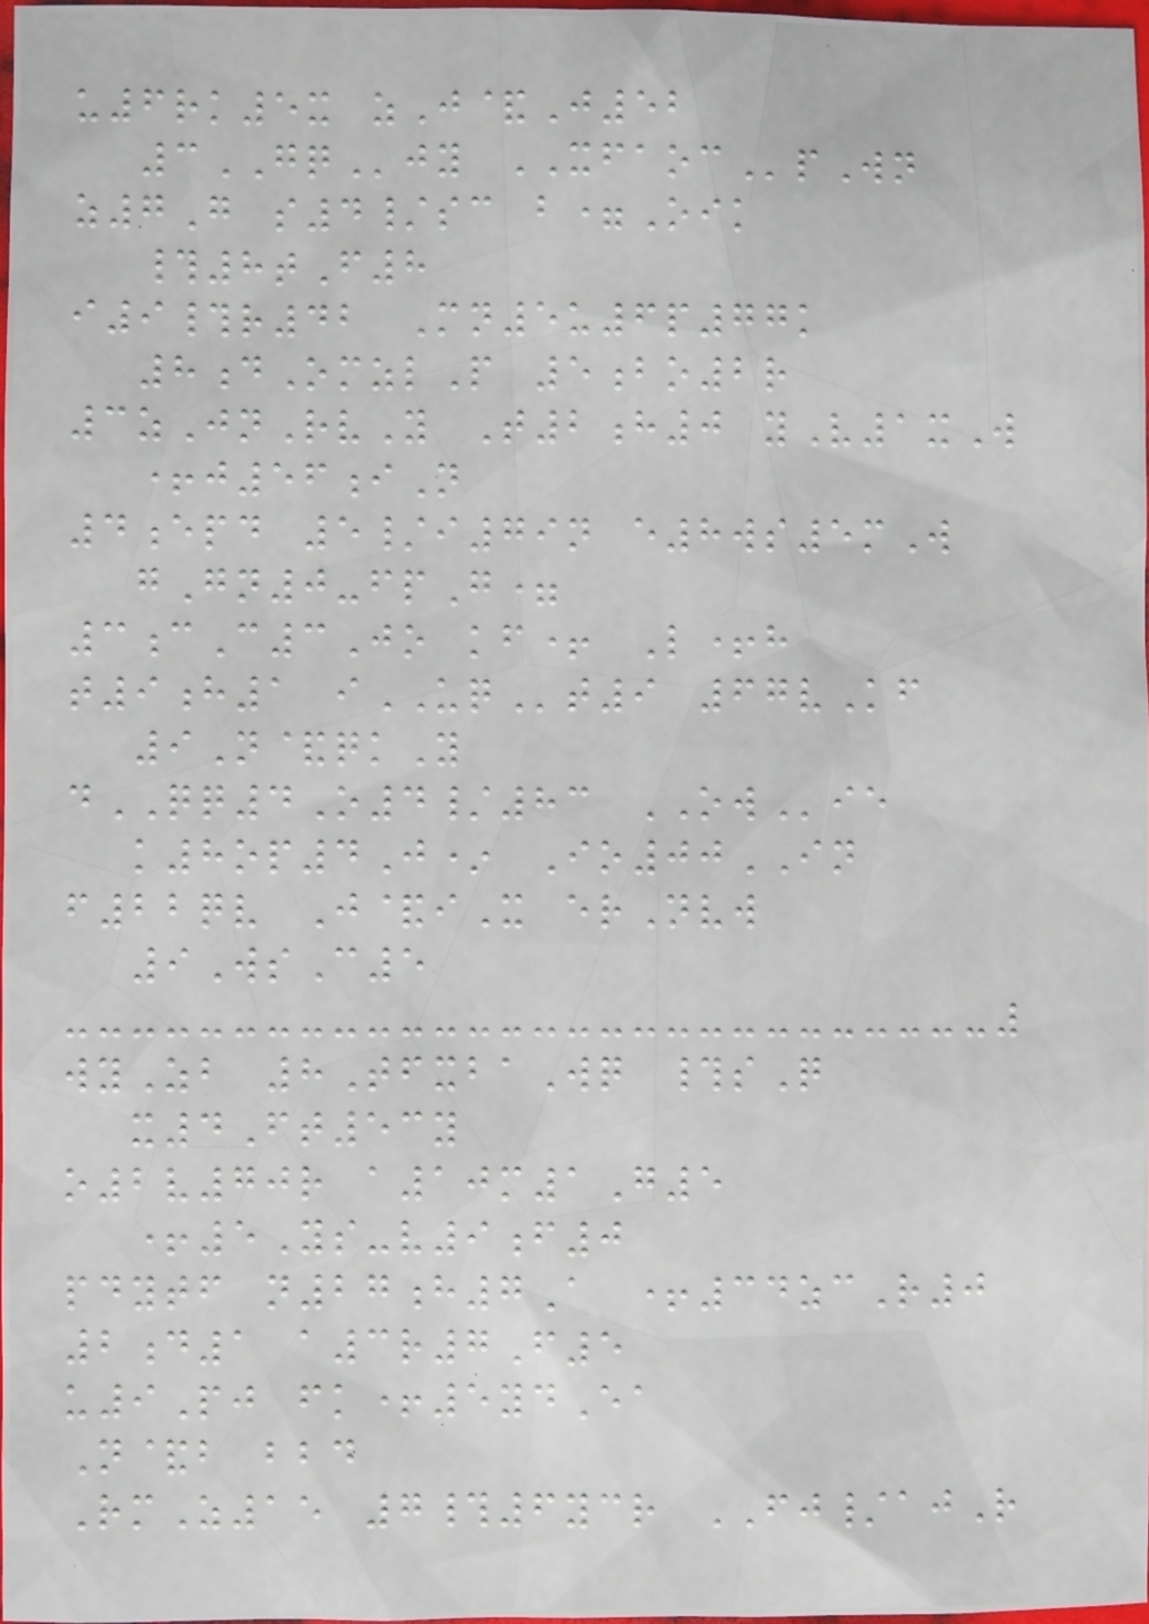u6rk5x zJ&J52
3GQjy XFAOCpWn
z7G s4/sc b=Oik
#8tF8
i9#r42 Mn5u6p77k
8dOmzlP 5bo2r
3zJnRvY T2h0 yV1xW
+j56iN
4epd 5/i79n e8ws5mW
gGn0-fpG=
3cC3Jo kf+ L+h
t9h1 iUQt9 67vKf
9N&qkY
dQQ4O4/83 OWie
k8op4J* Io00IN
f22qv J&iX erNvw
9WsC5
wyZb 8TfxbaWq #sQ
x4Ft53y
o2v70r a10m1G5
+5Ys-v9f0
pdytf n27h7A +34zcR0
2d1 a3r7F5
u9Pj fk+5ydEa
N&b bbd
RmZ15 7#6ycr FJ/ajR
